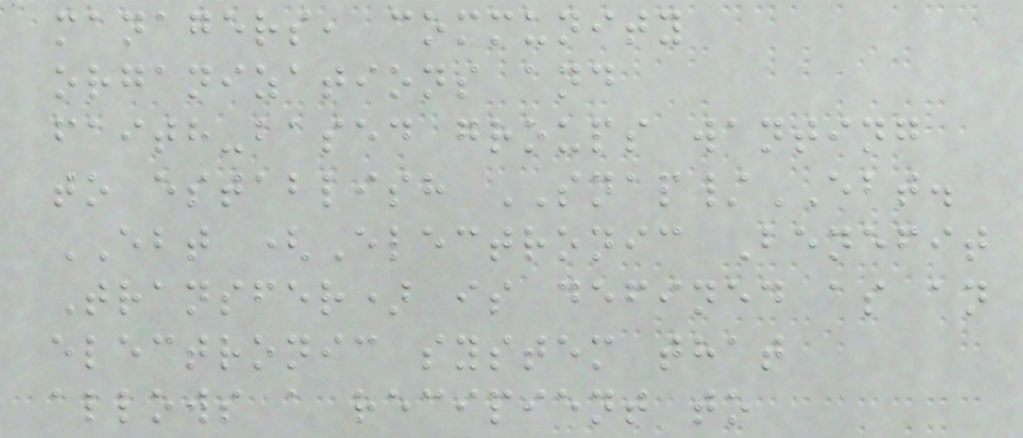managers, community
organizations and
faith-based groups wanting
to establish SNAP/EBT.
EBT (Electronic Benefit
Transfer) is defined as an
electronic system that
allows a recipient to
